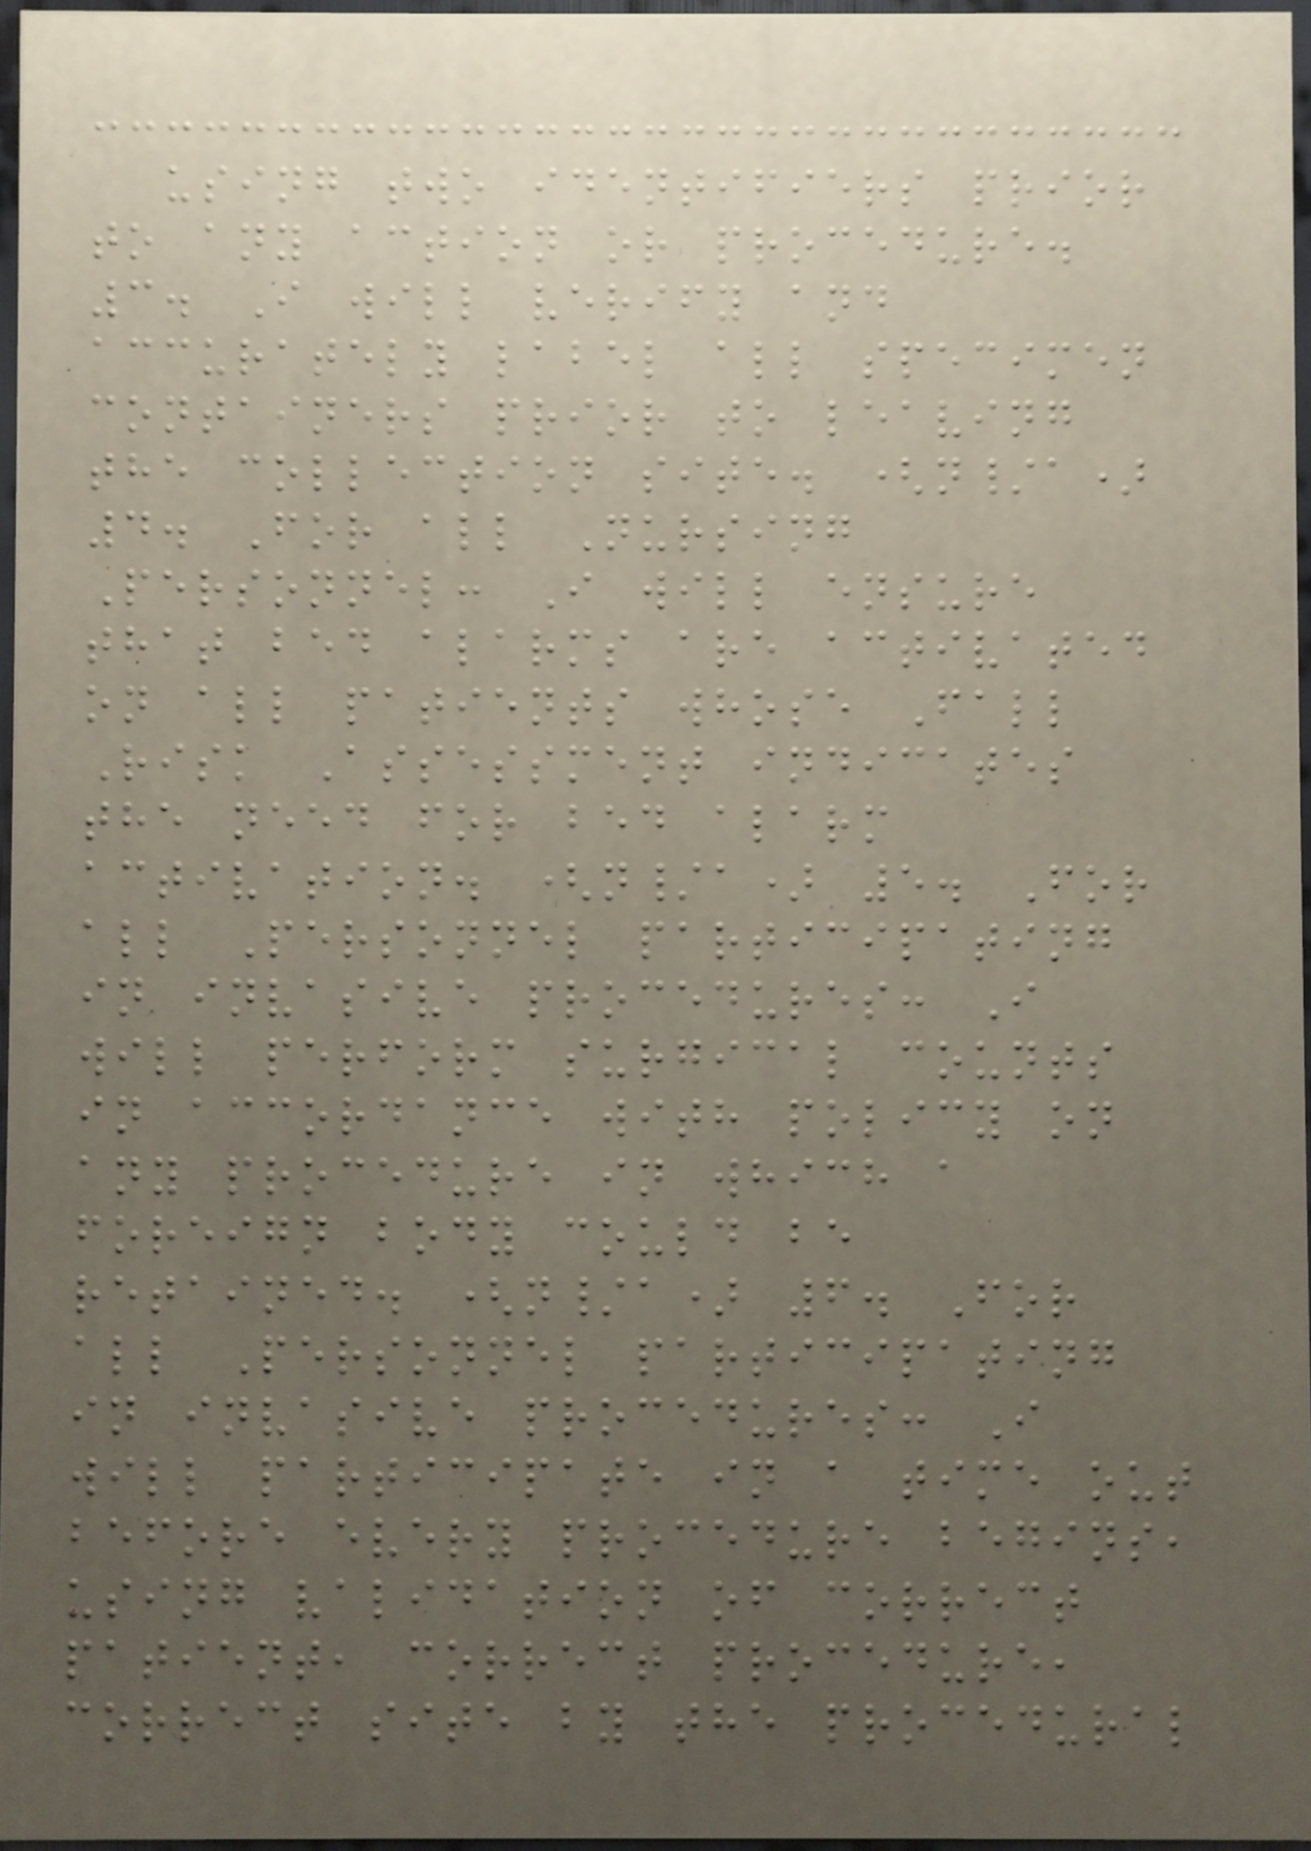using two identifiers prior
to any action or procedure.
3. I will verify and
accurately label all specimen
containers prior to leaving
the collection site. (n/a)
4. For all Nursing
Personnel: I will ensure
that bed alarms are activated
on all patients whose Fall
Risk Assessment indicates
the need for bed alarm
activation. (n/a) 5. For
all Personnel participating
in invasive procedures: I
will perform surgical counts
in accordance with policy on
any procedure in which a
foreign body could be
retained. (n/a) 6. For
all Personnel participating
in invasive procedures: I
will participate in a time out
before every procedure begins,
using validation of correct
patient, correct procedure,
correct site by the procedural
